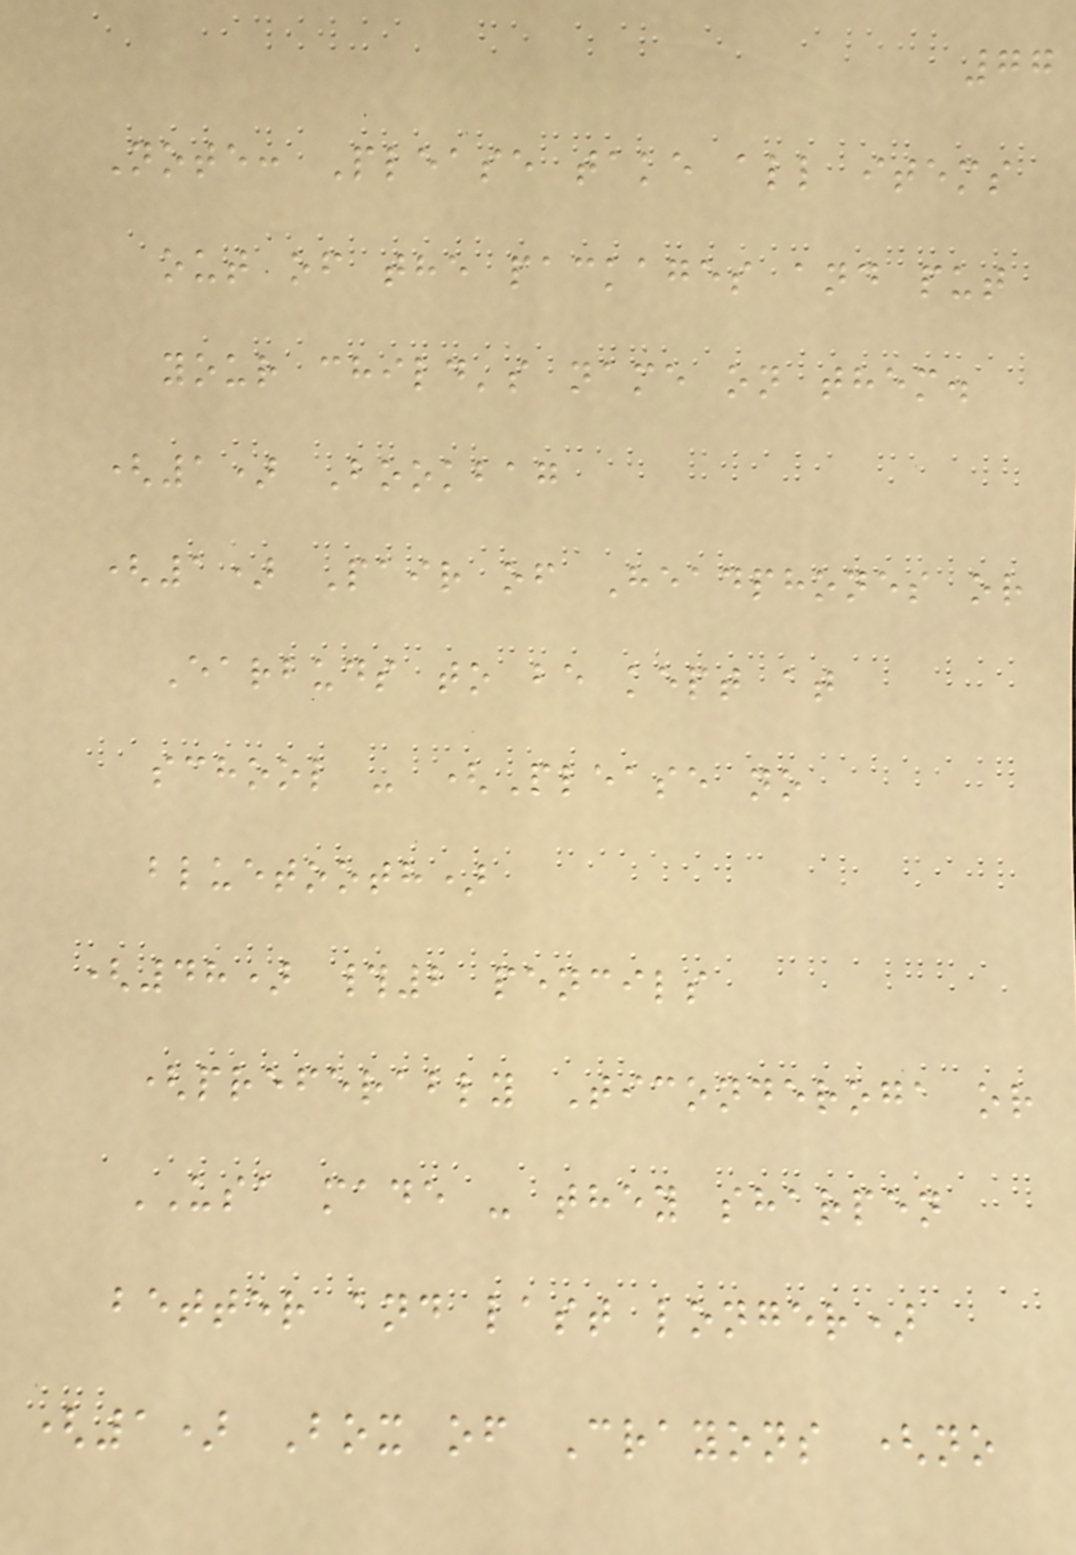77
Note: Please take all items
out of the packages and put
your child's name on them.
(1) Bookbag
(1) Pair of Headphones or
Earbuds to be kept at
school - (Please no
bluetooth)
(48) #2 pencils
(preferably Ticonderoga or
USA made - they sharpen
better and last longer)
(1) Box of Crayons (no
